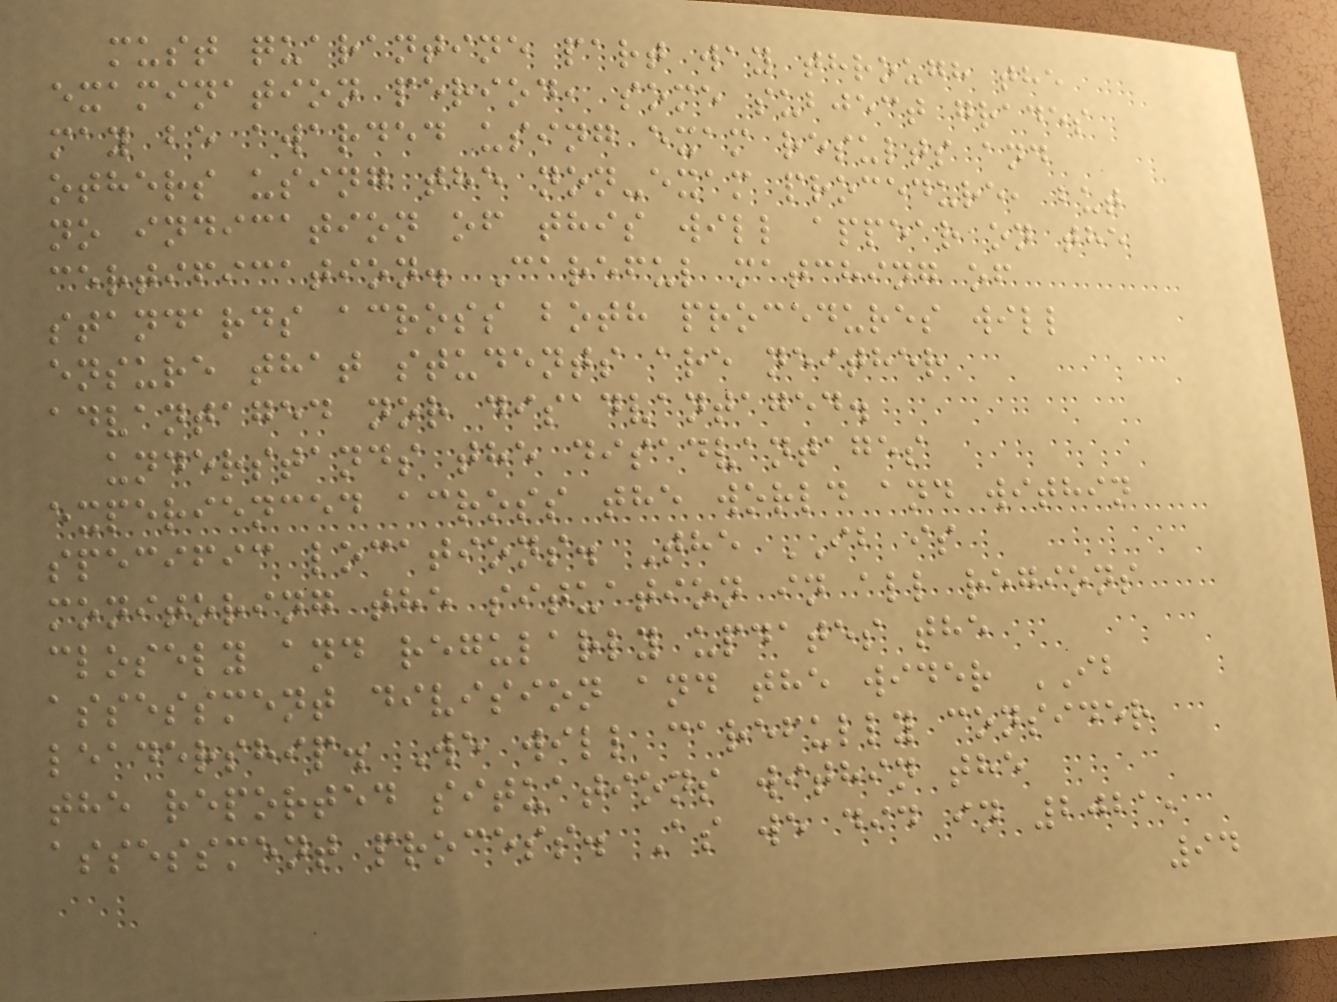must quarantine part way through the
examination period, some subject grades
may be awarded using exam results and
others using the non-exam procedure, but
no indication of this will appear on the
certification. Careful matching of
standards across both procedures will
ensure that students are neither
advantaged nor disadvantaged.
understands the disadvantages
experienced across the world and within
specific locations. The IB is
monitoring the situation in all regions
closely and regularly updates the
assessment division and the wider IB
leadership. We will carefully consider
the reported situations within the
assessment process. As we did in 2021,
94
